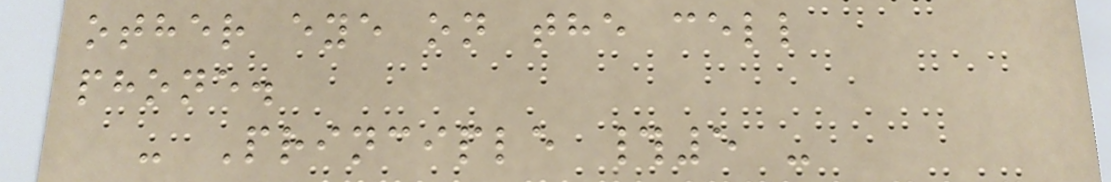other eye on the cell
phone.
- Principle #5 -
